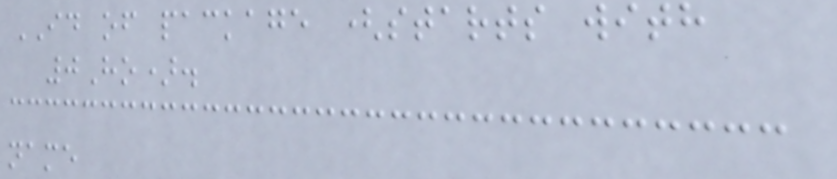ID of package (starts with
0Ho).
name
